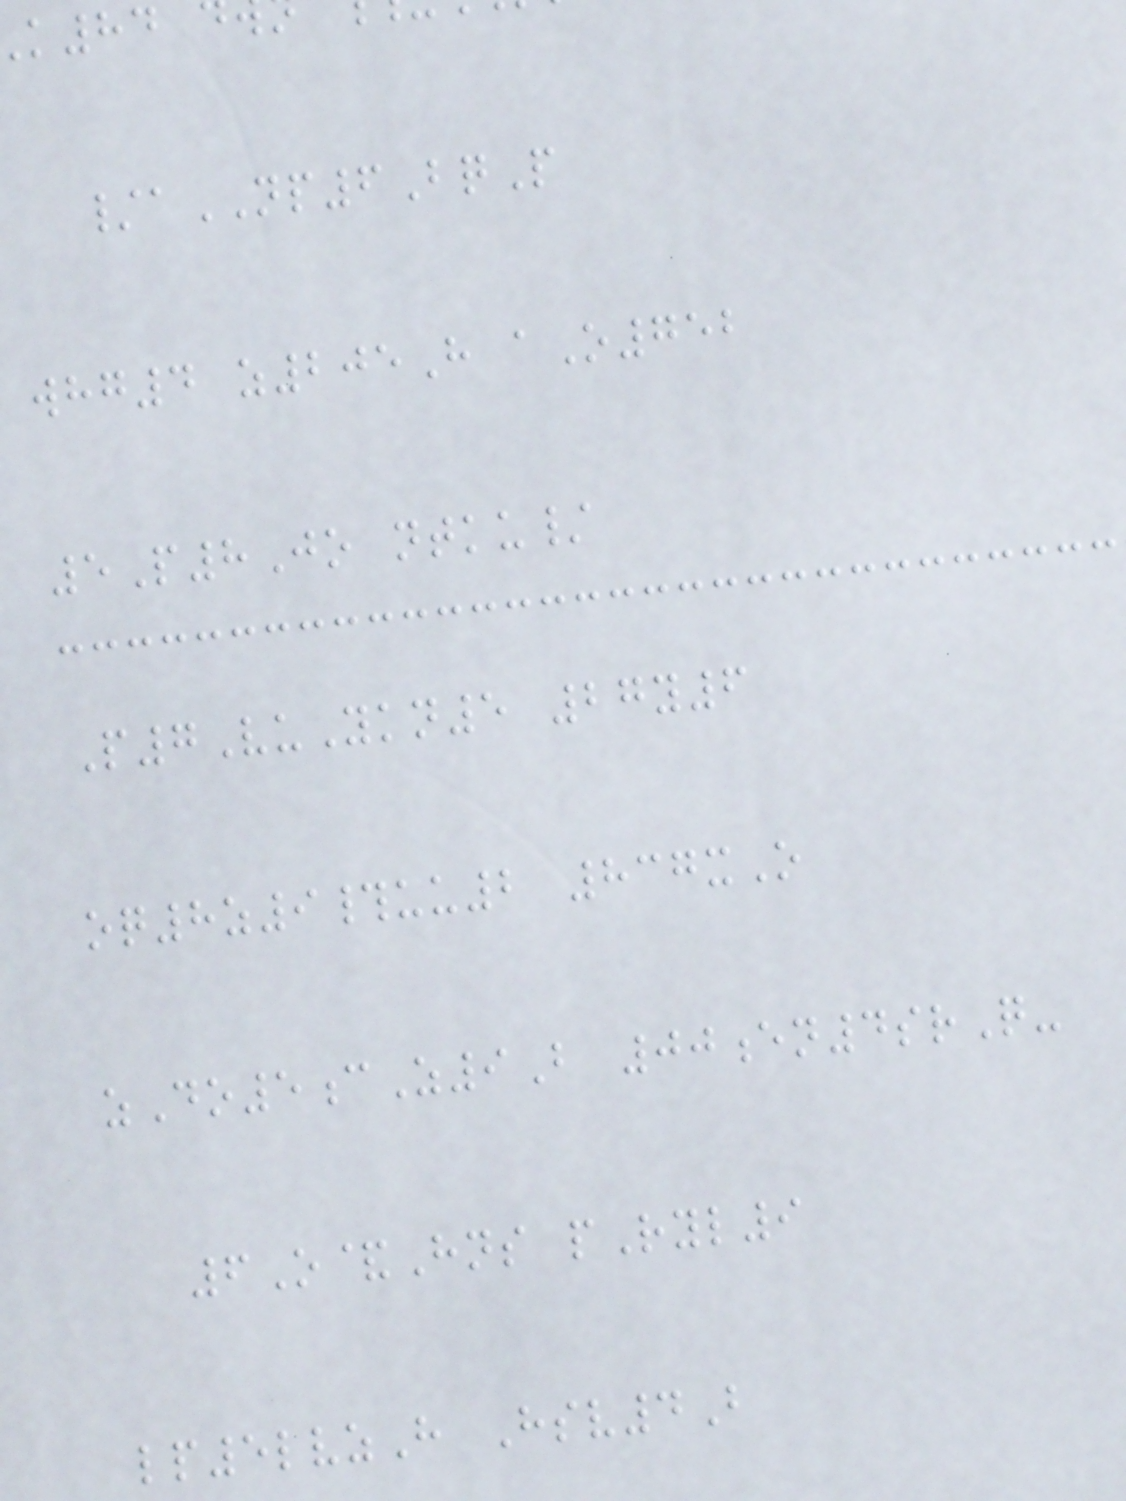/aNP6BqP
whg4 z205H aO752
5P8Jo ntku/
P7VuYkn5 27y6
oq8z9#uu2 837xO
zDo5cZ9B 00en4srQ-
6O&Hns pRyl9
lp5lvzH Hsv4B
